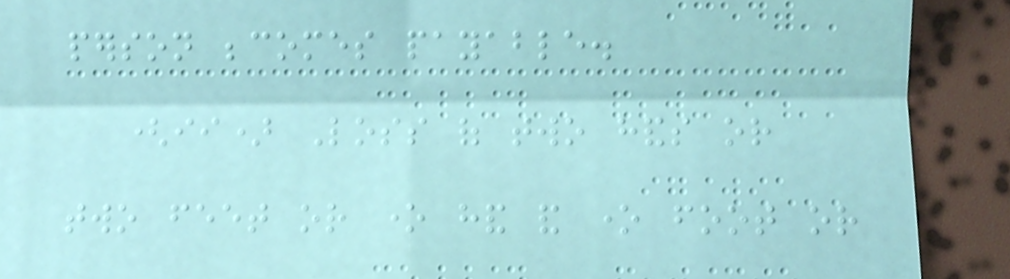person becomes payable.
(ii) Loss of two hands or
two feet or one hand and one foot or
